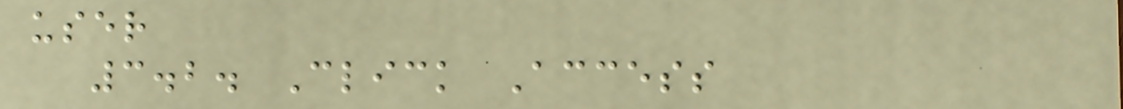user
3.2. Click Access
